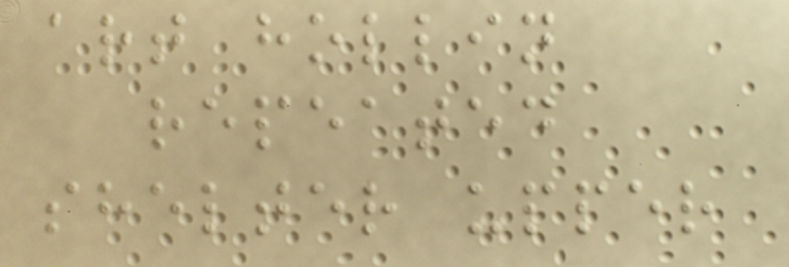art hollin
repeated
shelter upper
